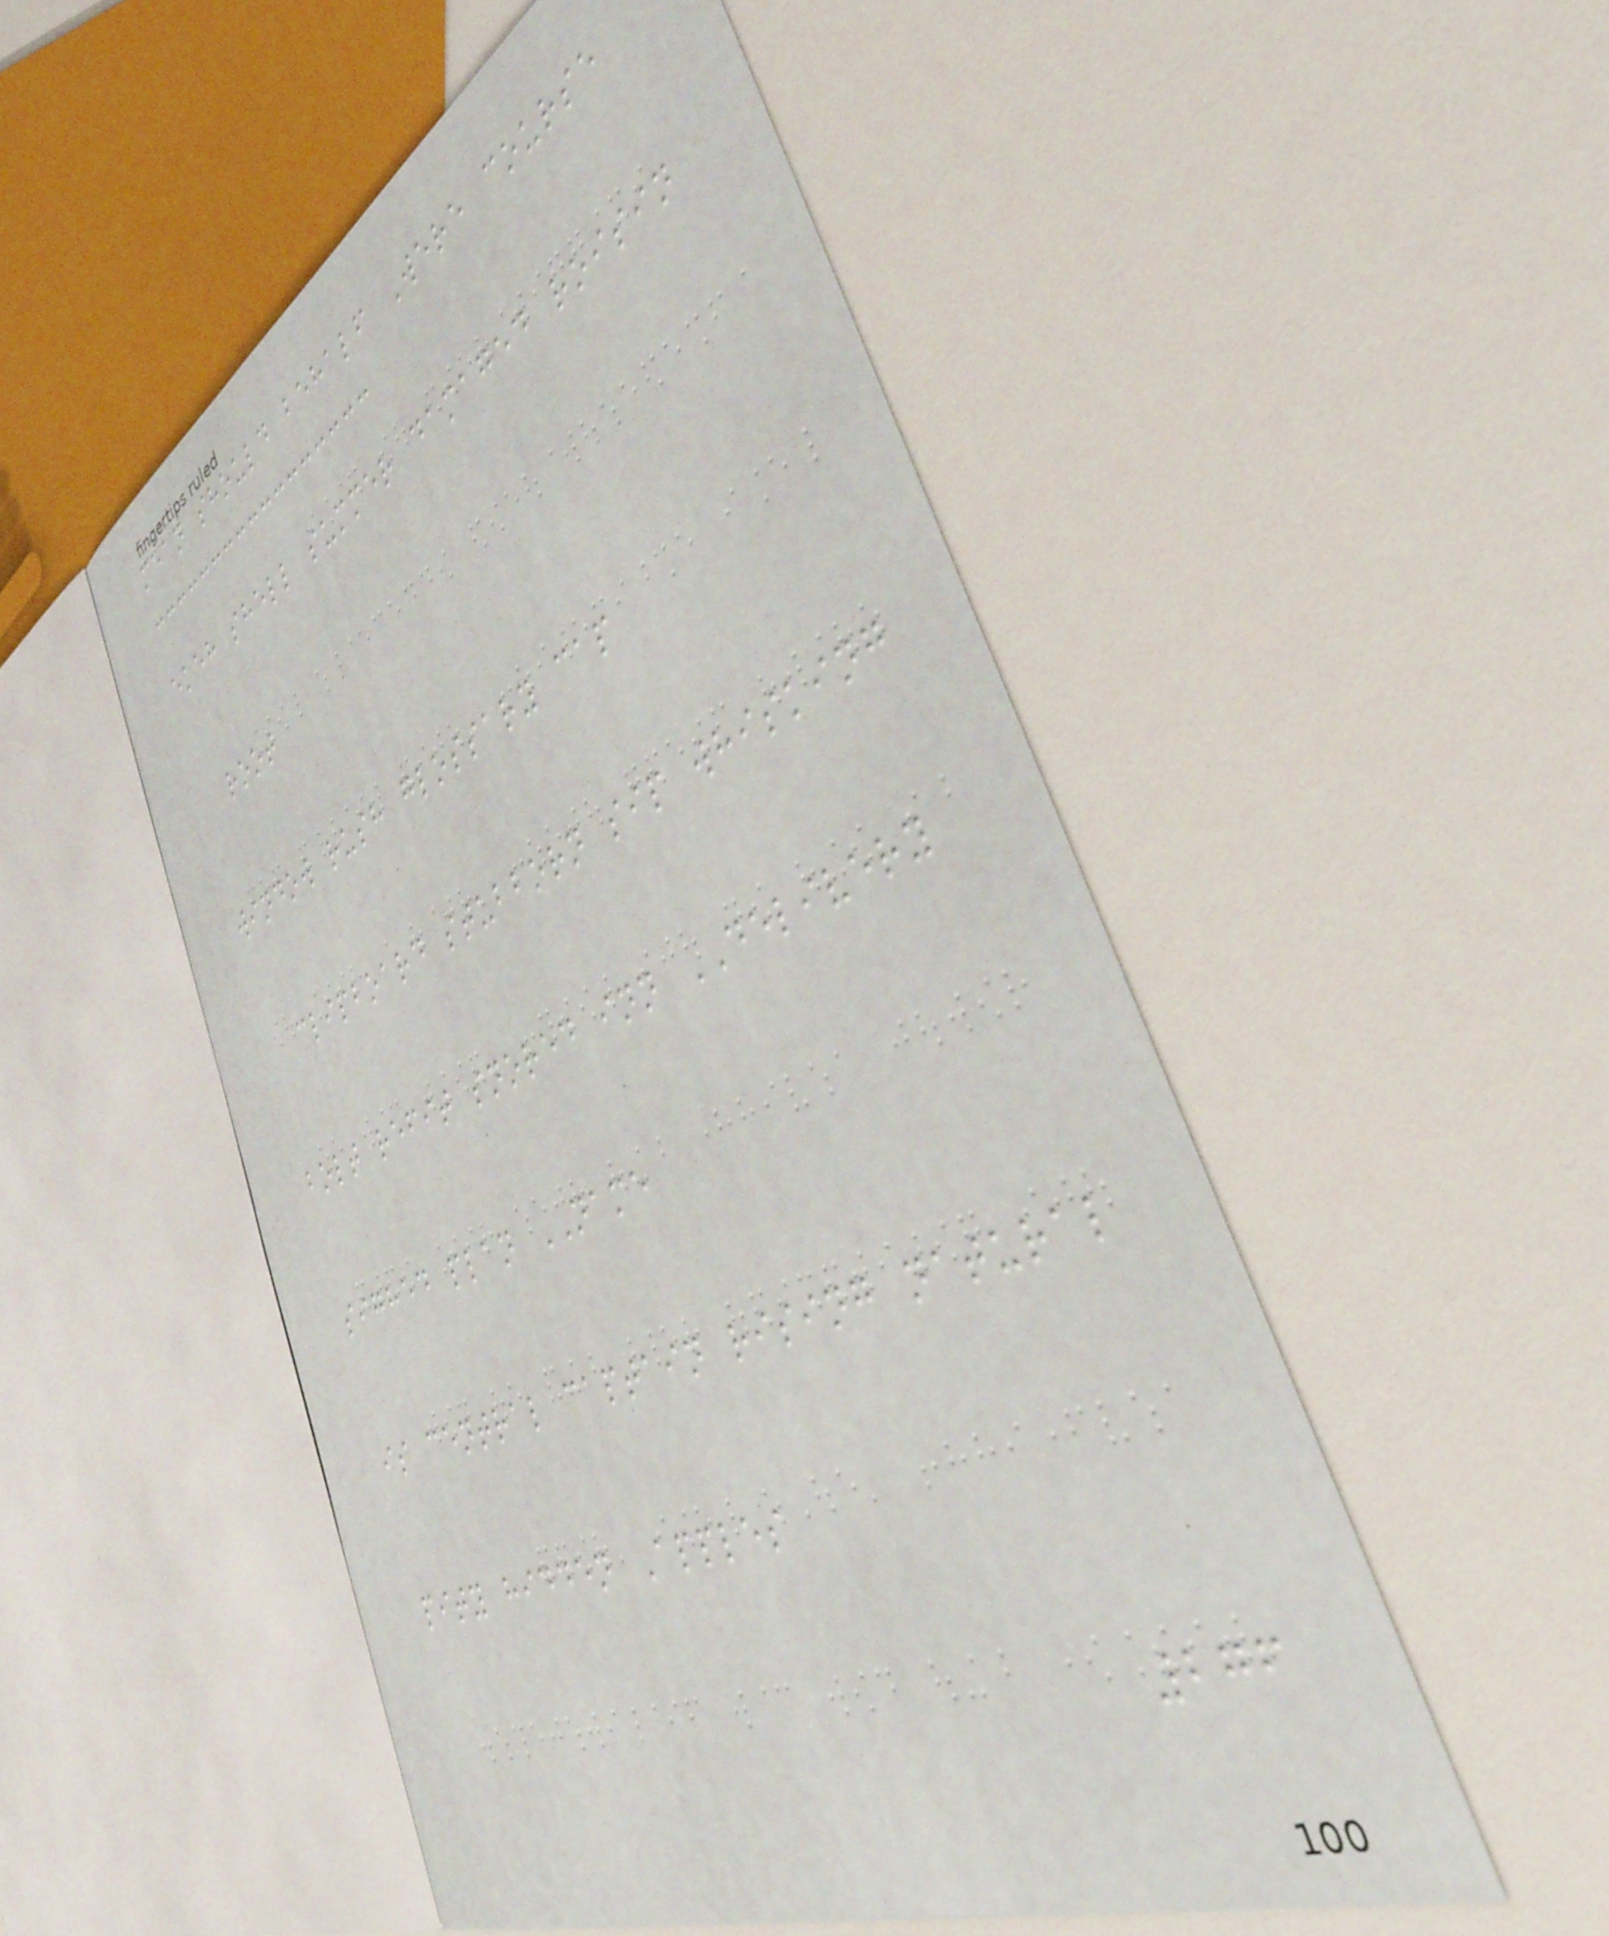mean should behalf Were course
ekeh shell summer damaged roisin
root
window rush glossary cap
clipboard stubborn sip whisking
bolt refit snored inn DELIVERY
sighed plan NAME
is central captain rising natural
pity hidden Apples
276
